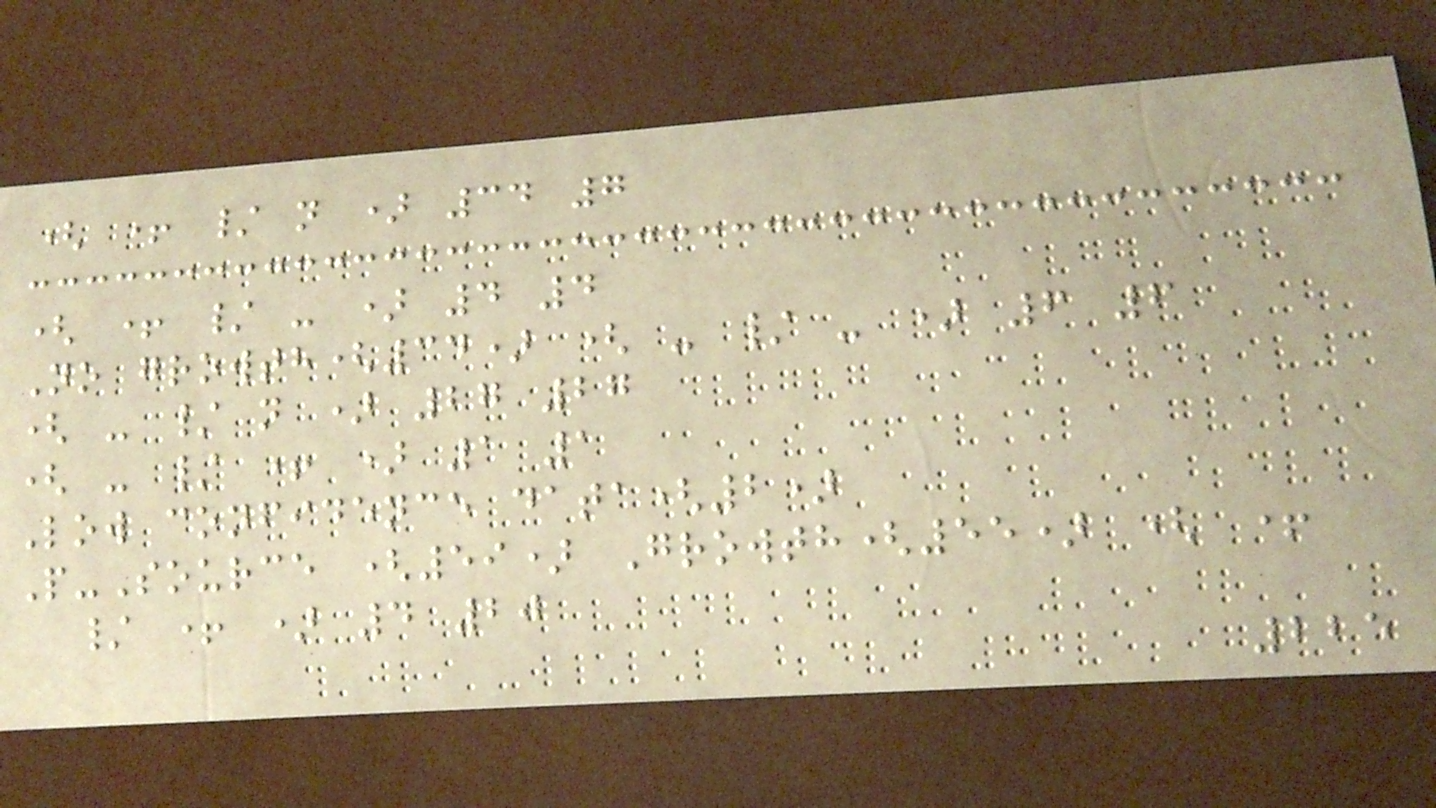( + / n ) 34 7
( + / - ) 4 4
No growth(34) ( - / - ) 6 6
( - / n ) 27 27
( - / + ) 1 1
Low confidence data(2)
P-Source (59) Growth(55) ( +
/ + ) 4 20
225
